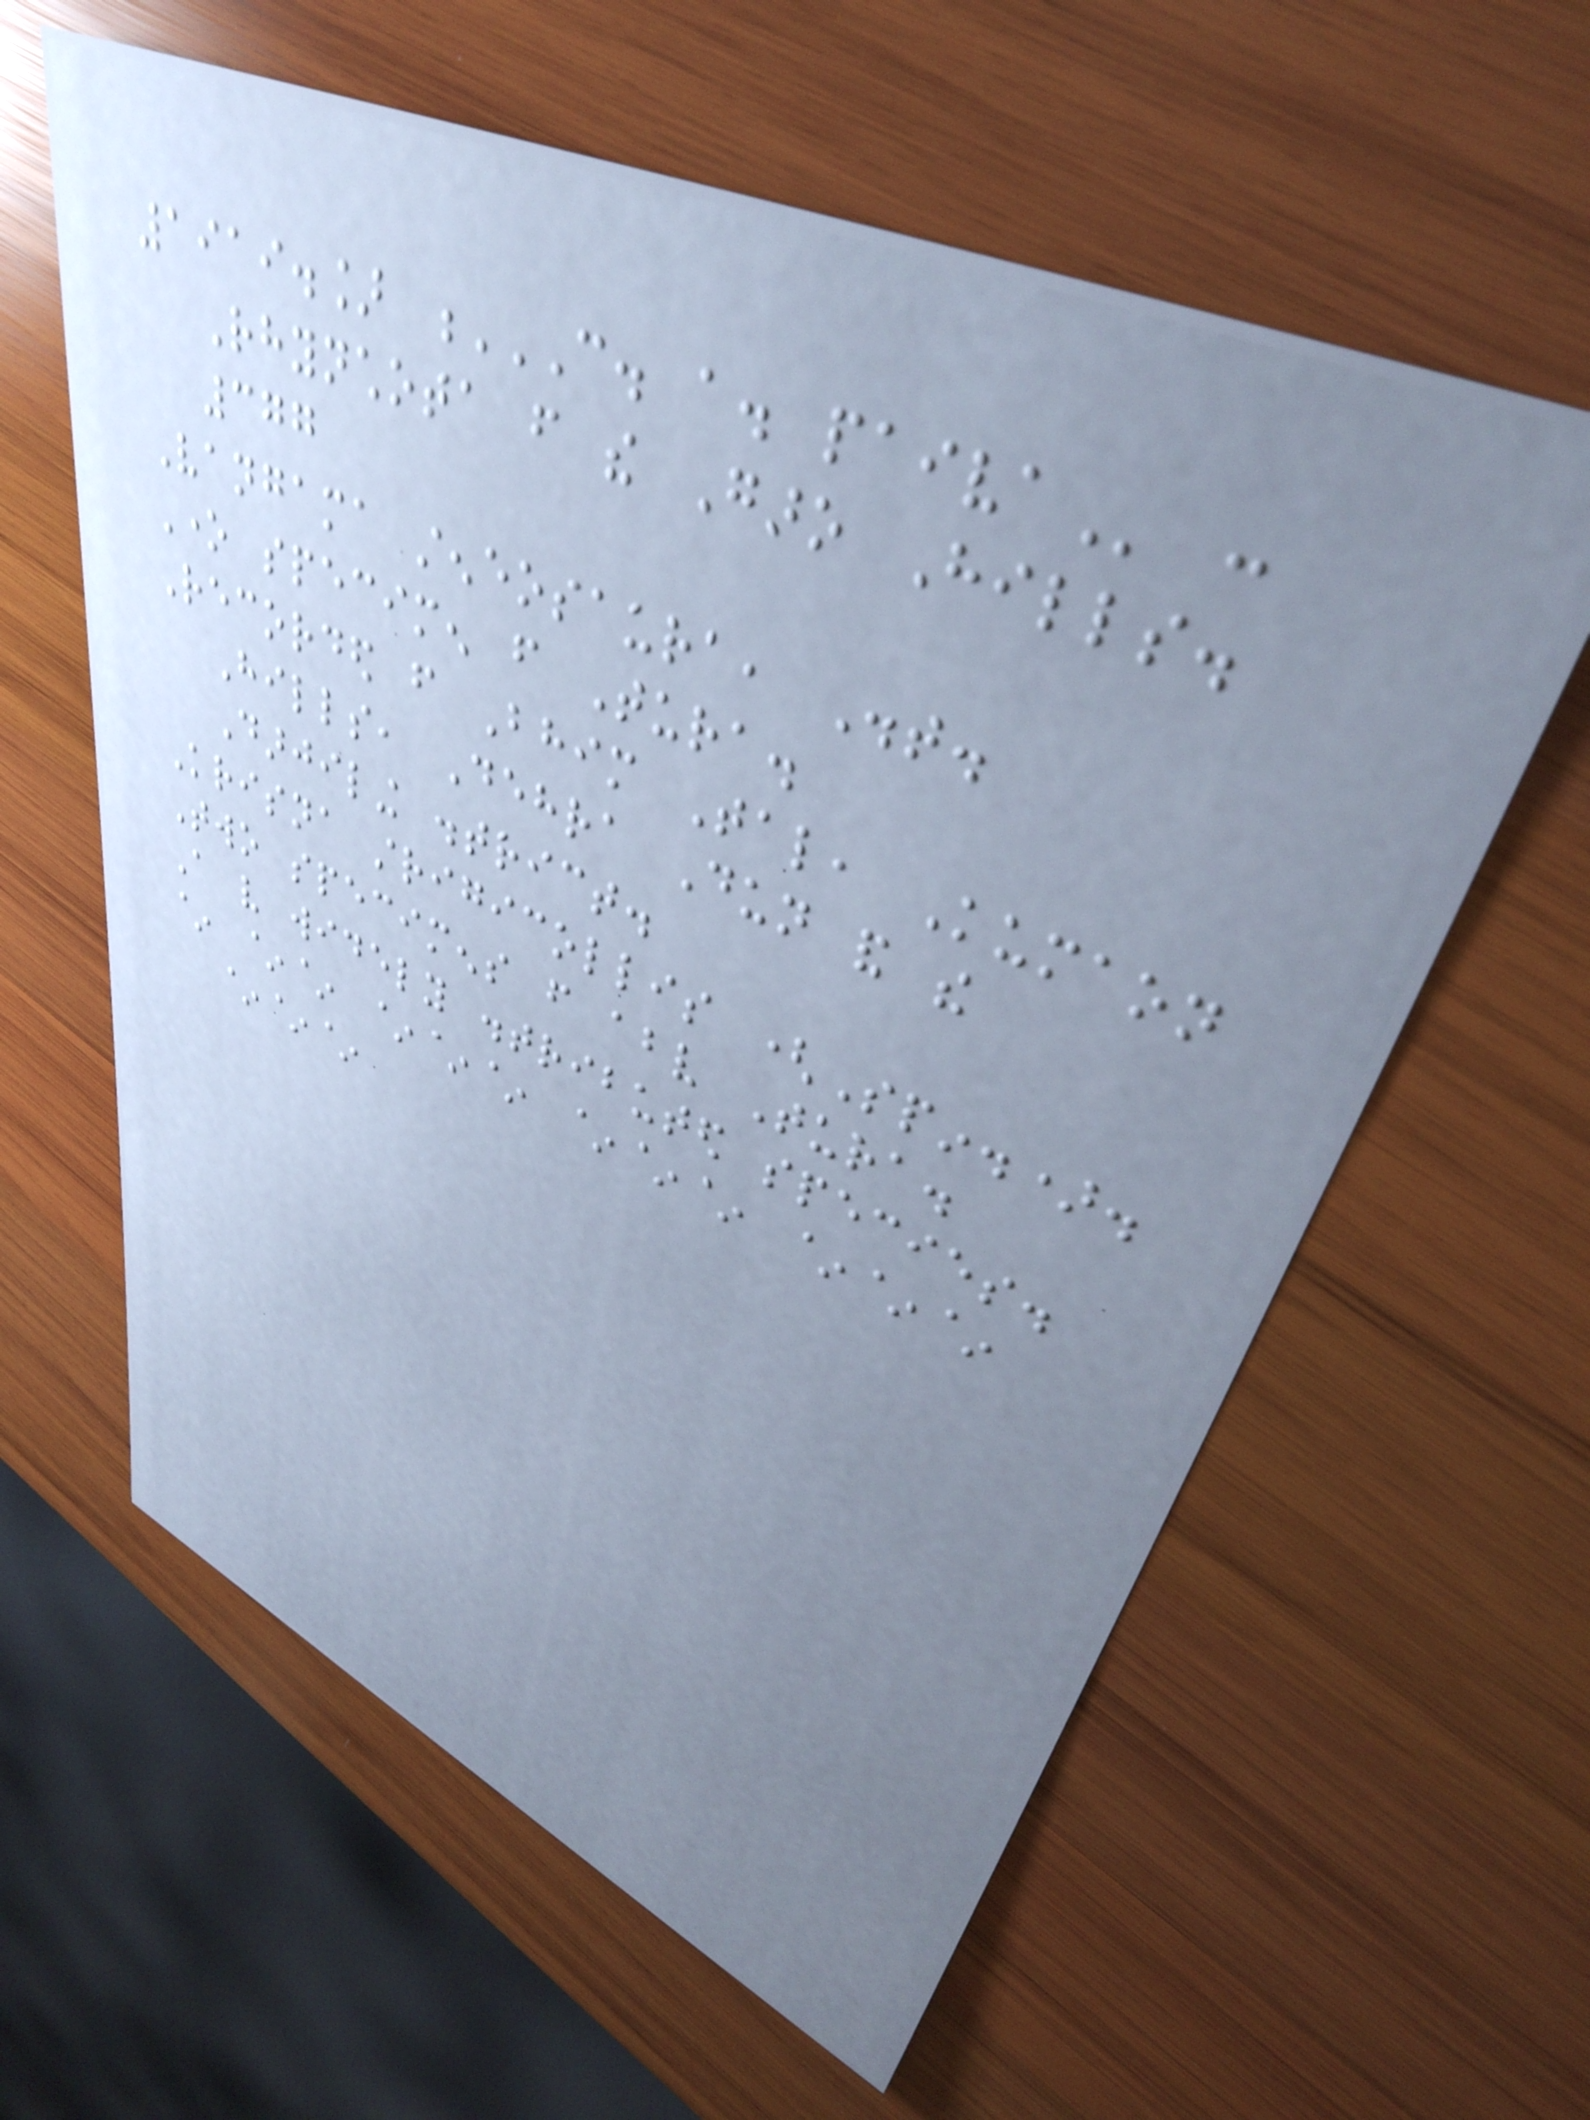1919.] C. A. PAIVA :
Rhynchota from the Garo Hills.
377
Vangama steneosaura, Dist.
One specimen from Tura.
Recorded from Bhim Tal, Kumaon
Hills, Dehra Dun and the
Darjiling district.
Krisna strigicollis (Spin.).
Two specimens from above Tura.
A very widely distributed species.
~ ~~ ~~~ ~~~ ~~~
~~~
